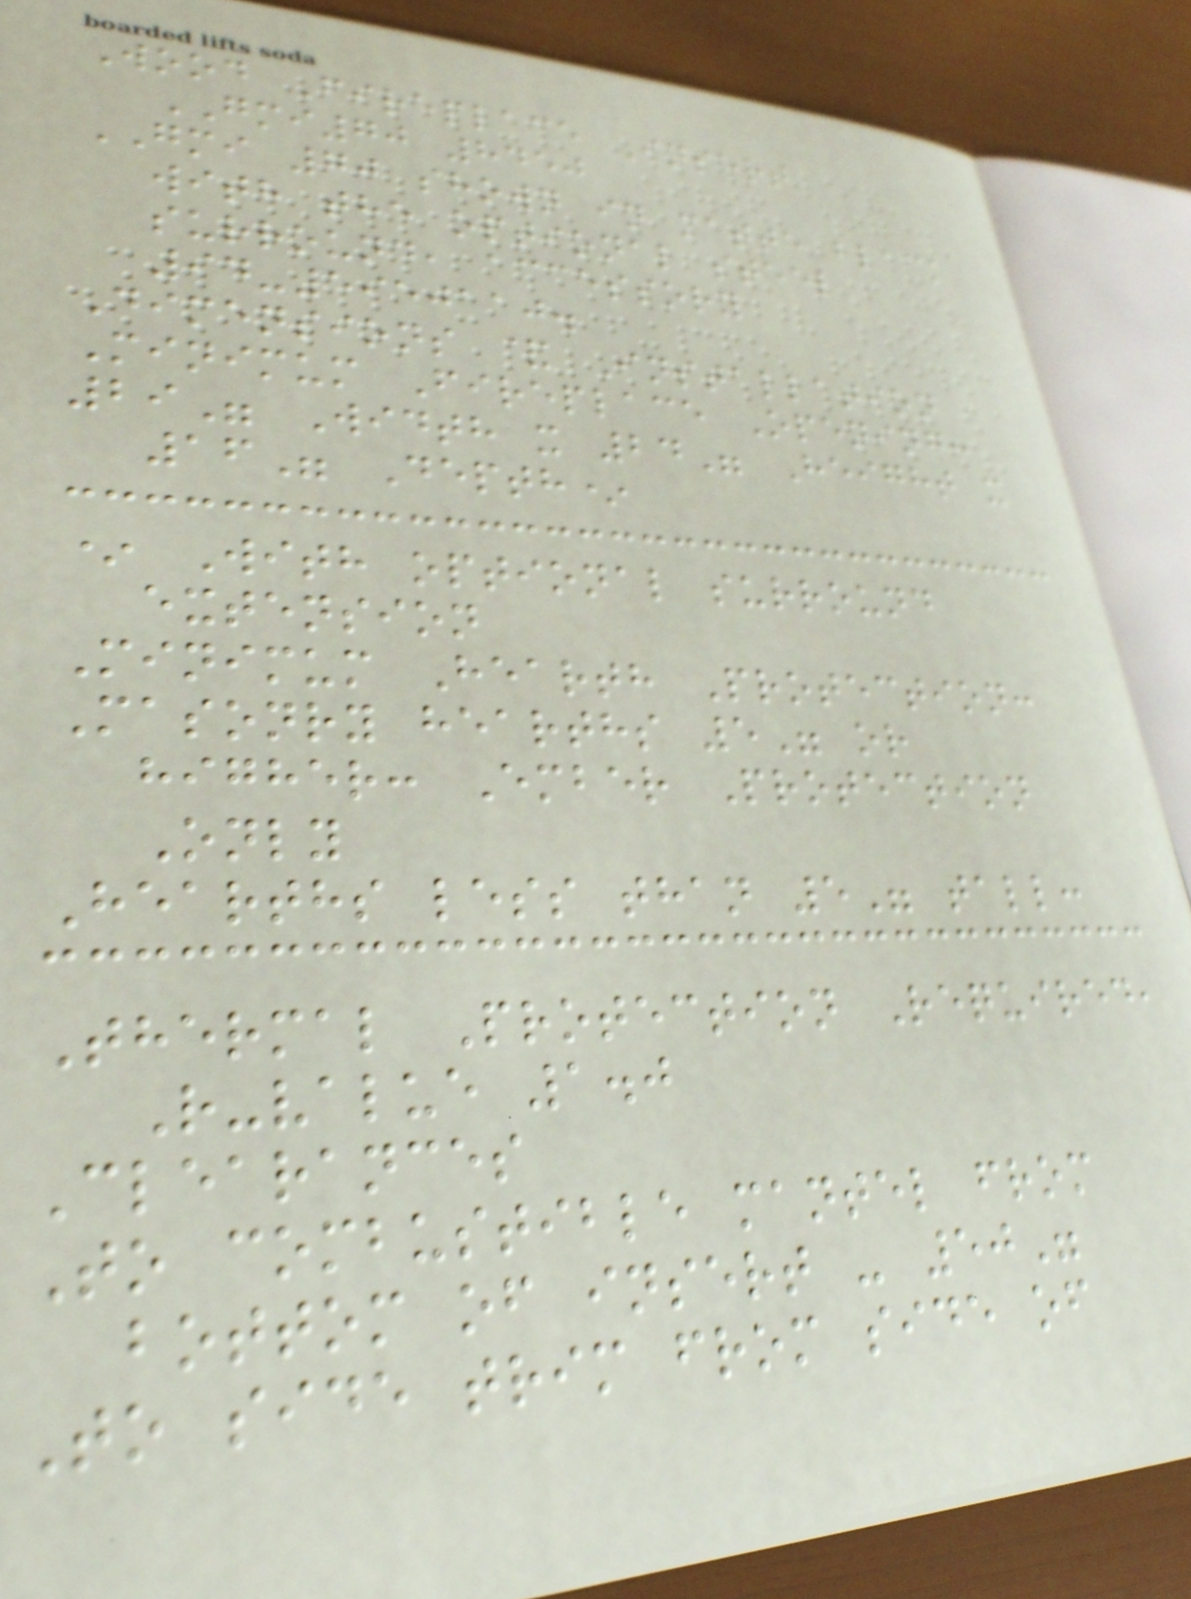Wood Fireplace Insert
GMI70 8450
GMI 70 shown in matte black
with the optional steel
surround, accessory
94-5950110.
Dimensions & Installation
Minimum Fireplace Opening:
29" Width x 24" Height x
16" Depth*
* With optional surround
extension
Minimum Hearth Protection:
Masonry hearths 5" or
higher: Ember Protection
Only
Hearths less than 5" tall:
Thermal Protection Required,
R-value 1.0
Clearances
To combustible mantel from
bottom of insert - 50"
To side trim from side of
